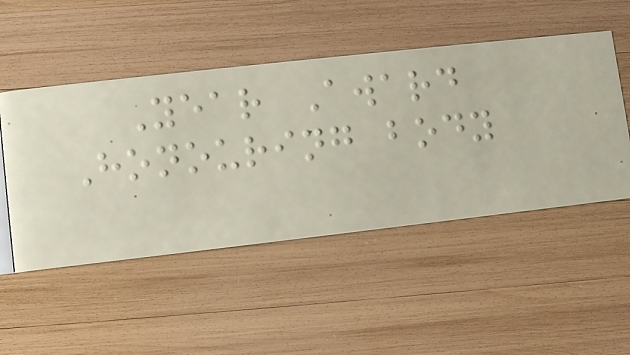Year Award
Honouring body
